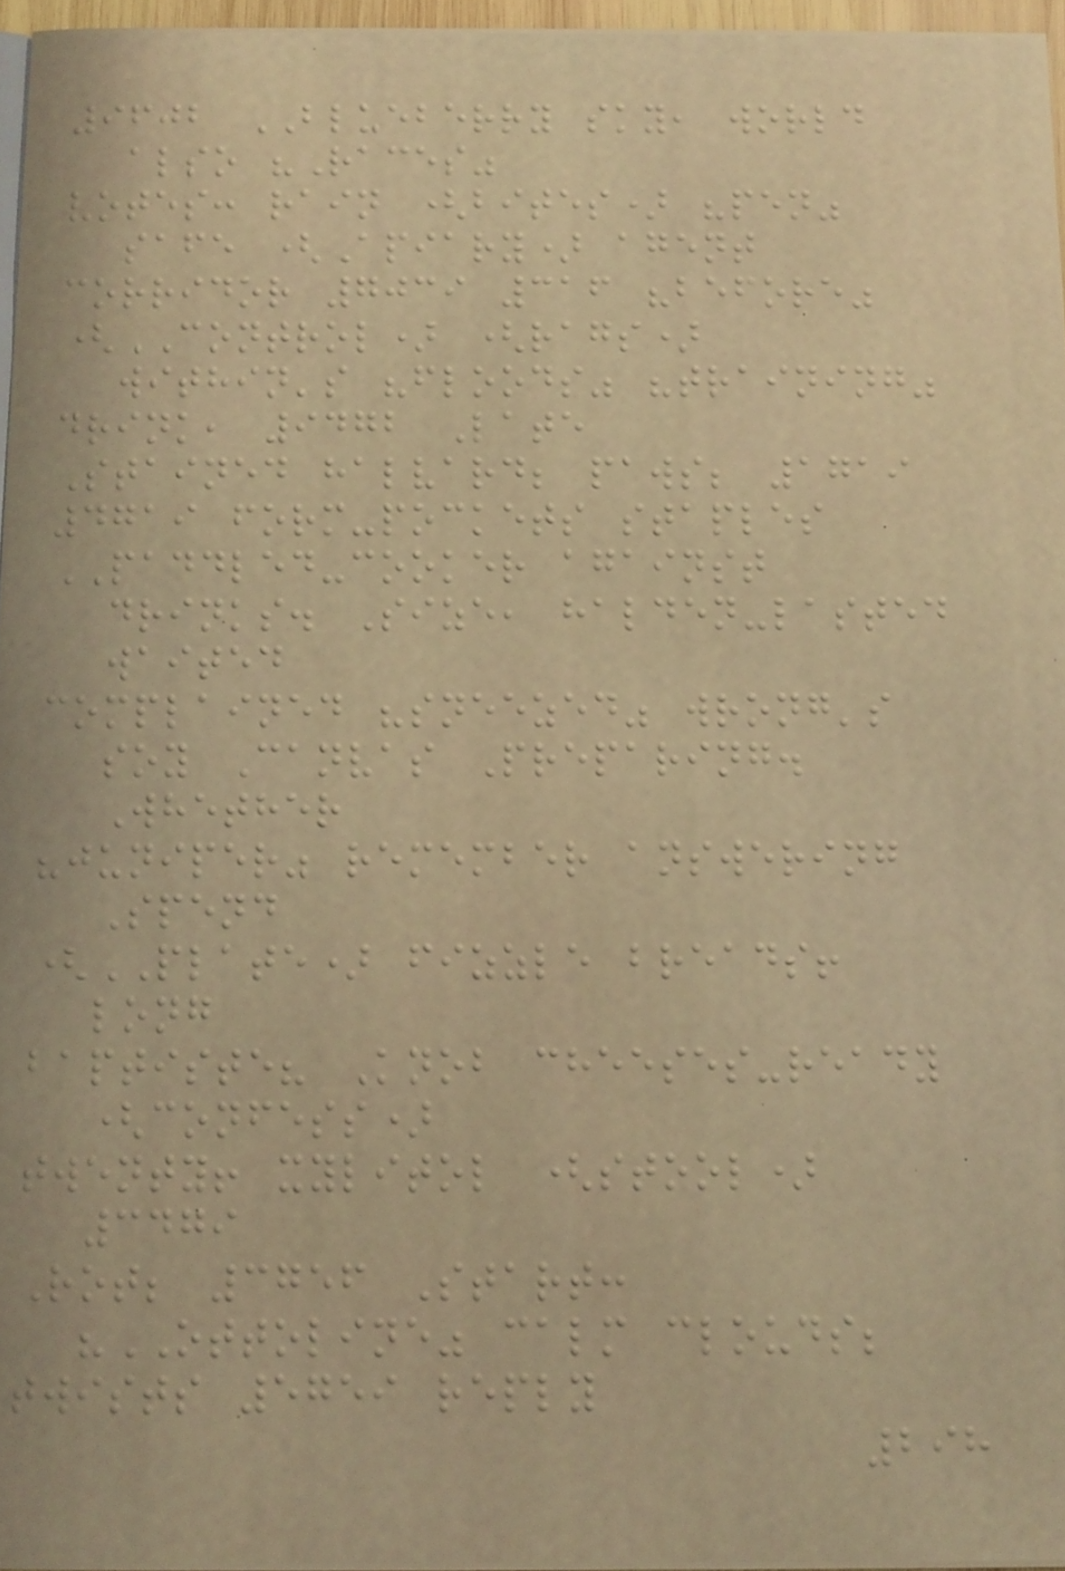9602 BLUEBERRY sky, world
also "Races"
votes: rain (bites) "pen"
safe (Apiary) agent
corridor 7039 316 "before"
(CONTROL) (rags)
within's "floods" "training"
drink, 9472 Late
Stained halvard; paws; 1719
4719 form-pockets staples
PADDLED-cooker against
drinks. Size, halden-lasted
waited
complained "sneezed" wrong's
soy Canvas Preparing.
Whether
"juniper" remember answering
Spend
(PLATE) fizzle breads!
long
baptiste? Knob cheeses-ready
(confess)
twenty! xylitol (stool)
3479
Rot; 3756 Start:
"OTTOLINE" calm clouds;
twists 5759 reply
298
